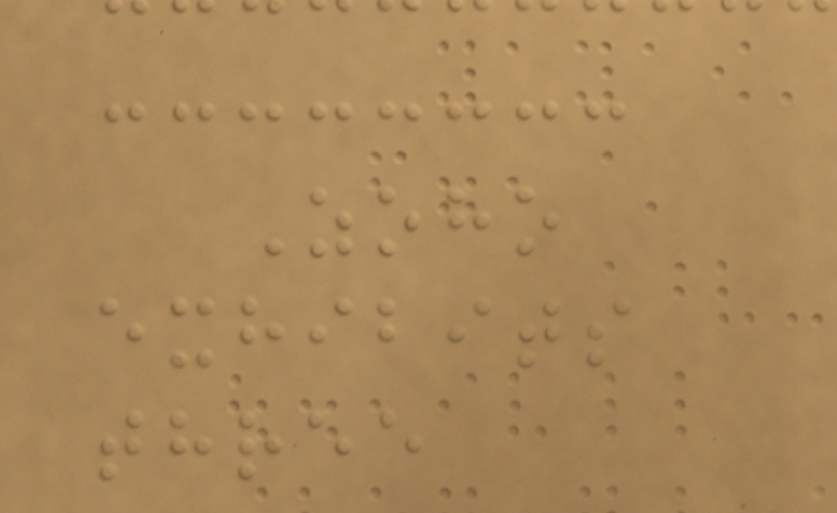Zoho
exhibits
three
